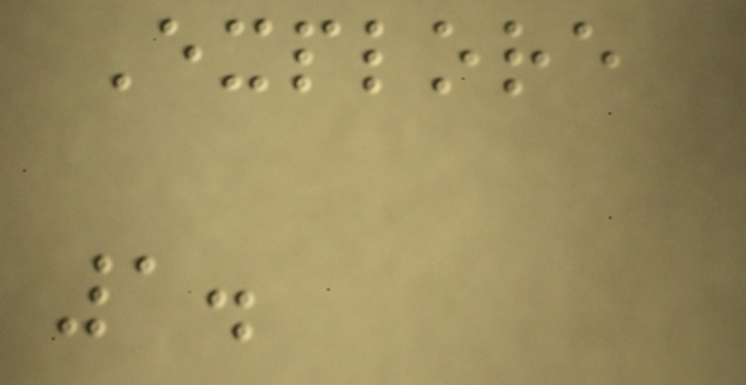Explore
1.
